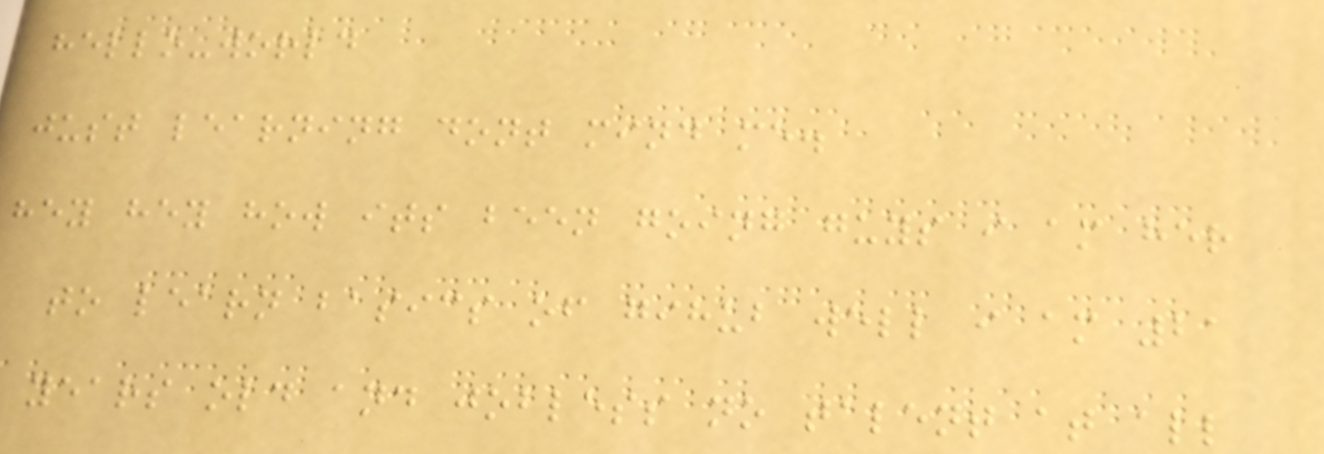hello-world
just learning dont mind me.
hey hey how its been going guys i am her
to learn basics of gihub well i am 21
years old and jobless no talent at all
